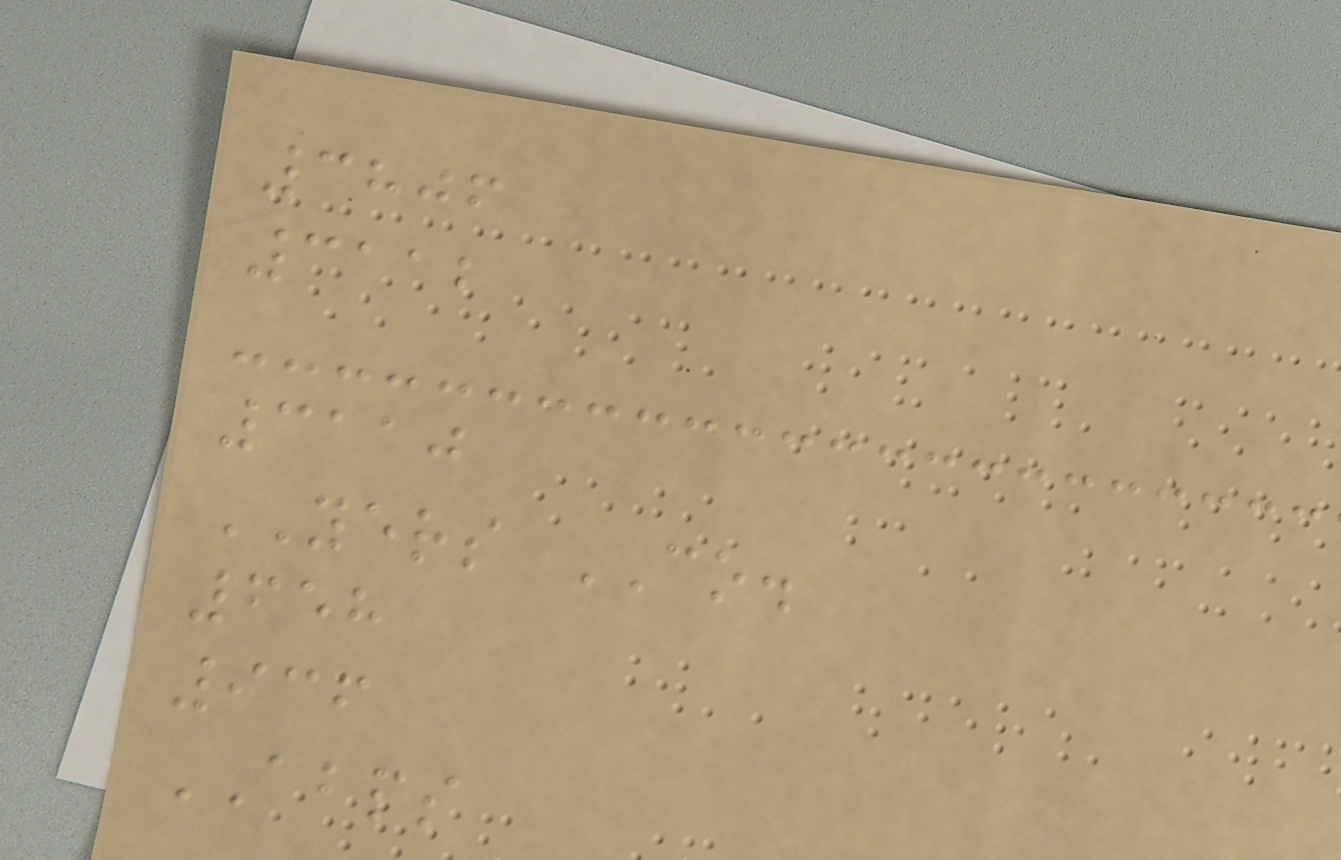3806
3112
3110
YERS CO.
658
936
ABPS
